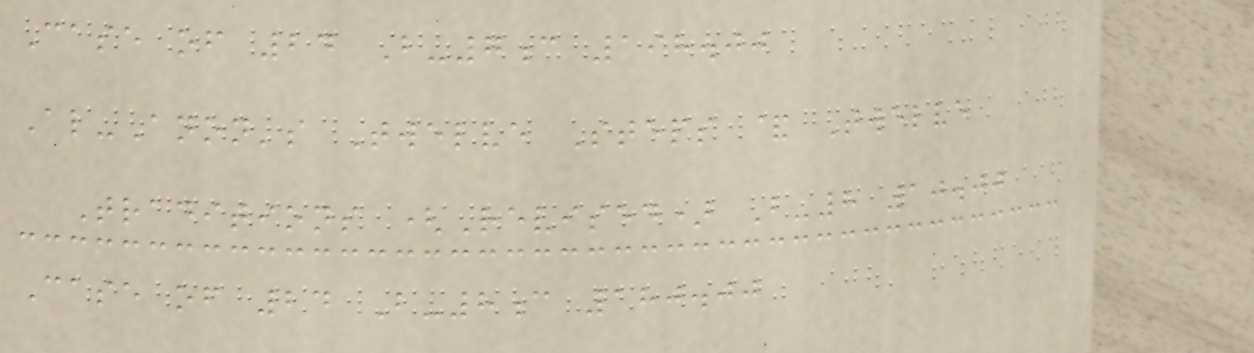Case of 24 B-7c 198.00
Al-Anon's Twelve Steps & Twelve
Traditions (Revised) B-8 10.00
Case of 24 B-8c 180.00
